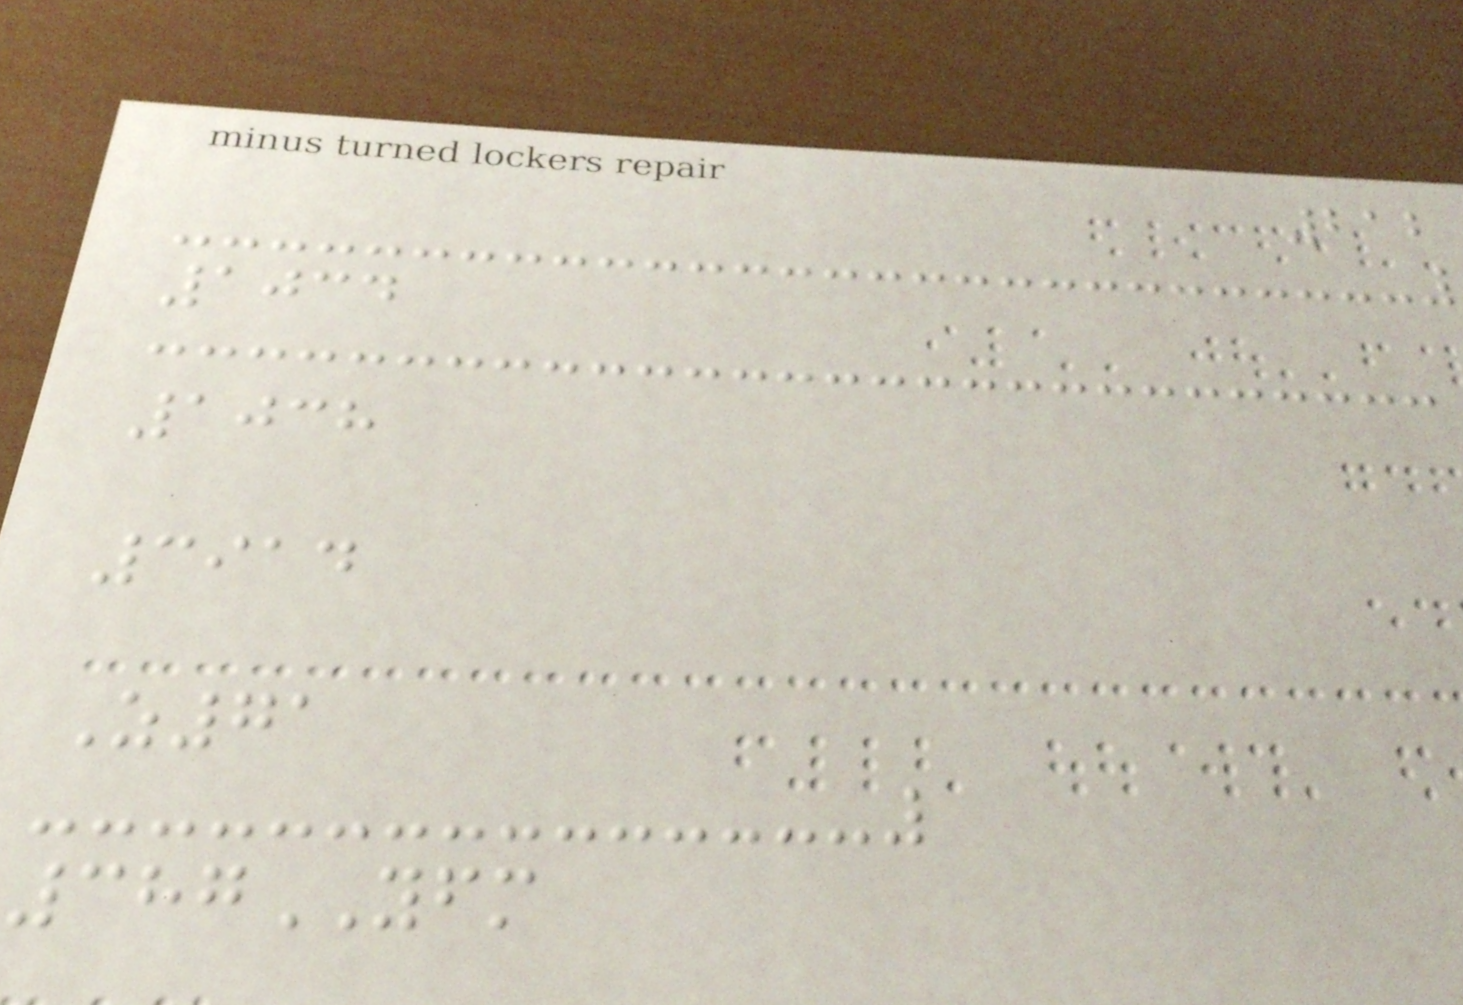212
1034
1038
3914
Z71
387YFM
